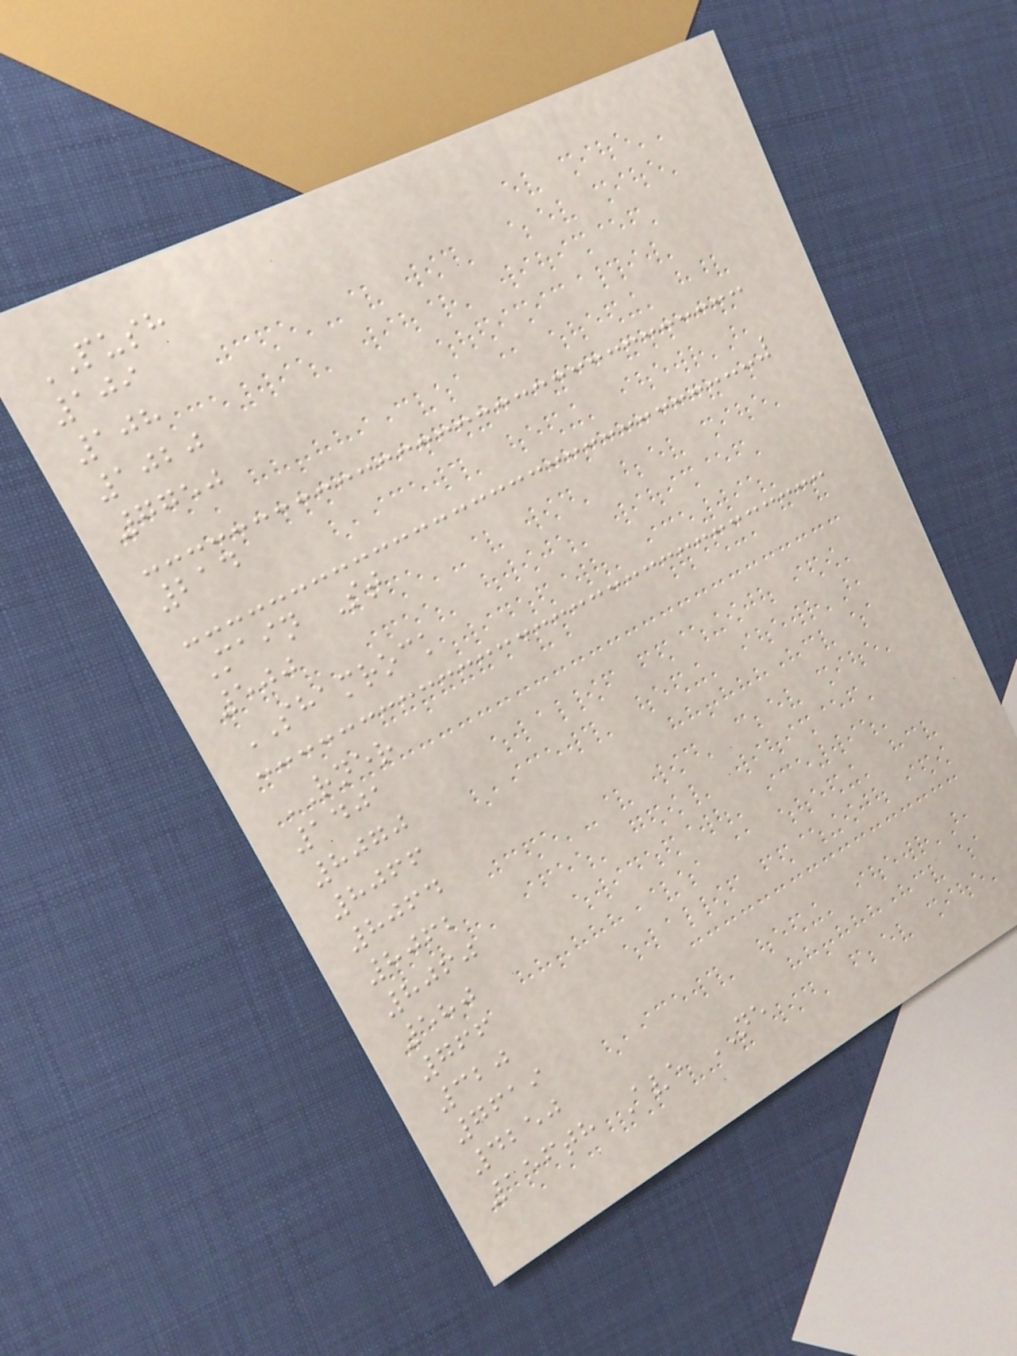PUSH
109
108
1020
7750
214
Main St
500
SHAMROCK
RNER
1401
8070
8066
8064
8062
8060
580
766
320
7619
4250
156th Ave NE
